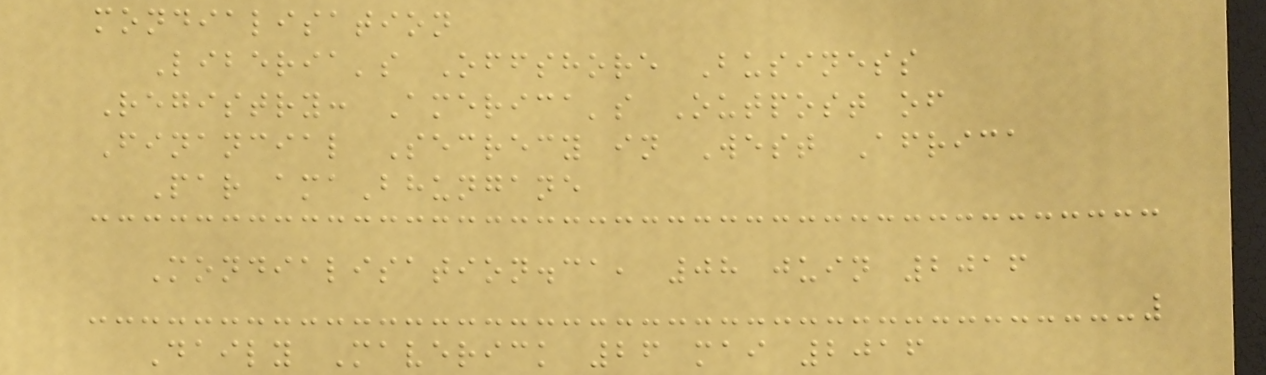mondialisation
Liberia's Offshore Business
Registry: America's Outpost of
Financial Secrecy in West Africa
Par amaBhungane
Mondialisation.ca, 08 juin 2016
Daily Maverick 26 mai 2016
